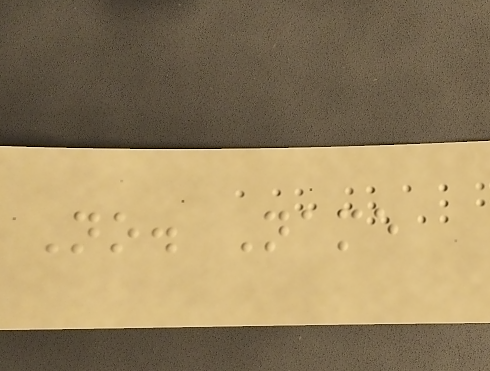No. Name
